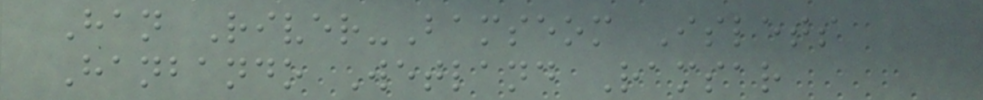Han River-Bamseom Islets
Hanbando Wetland Ramsar
